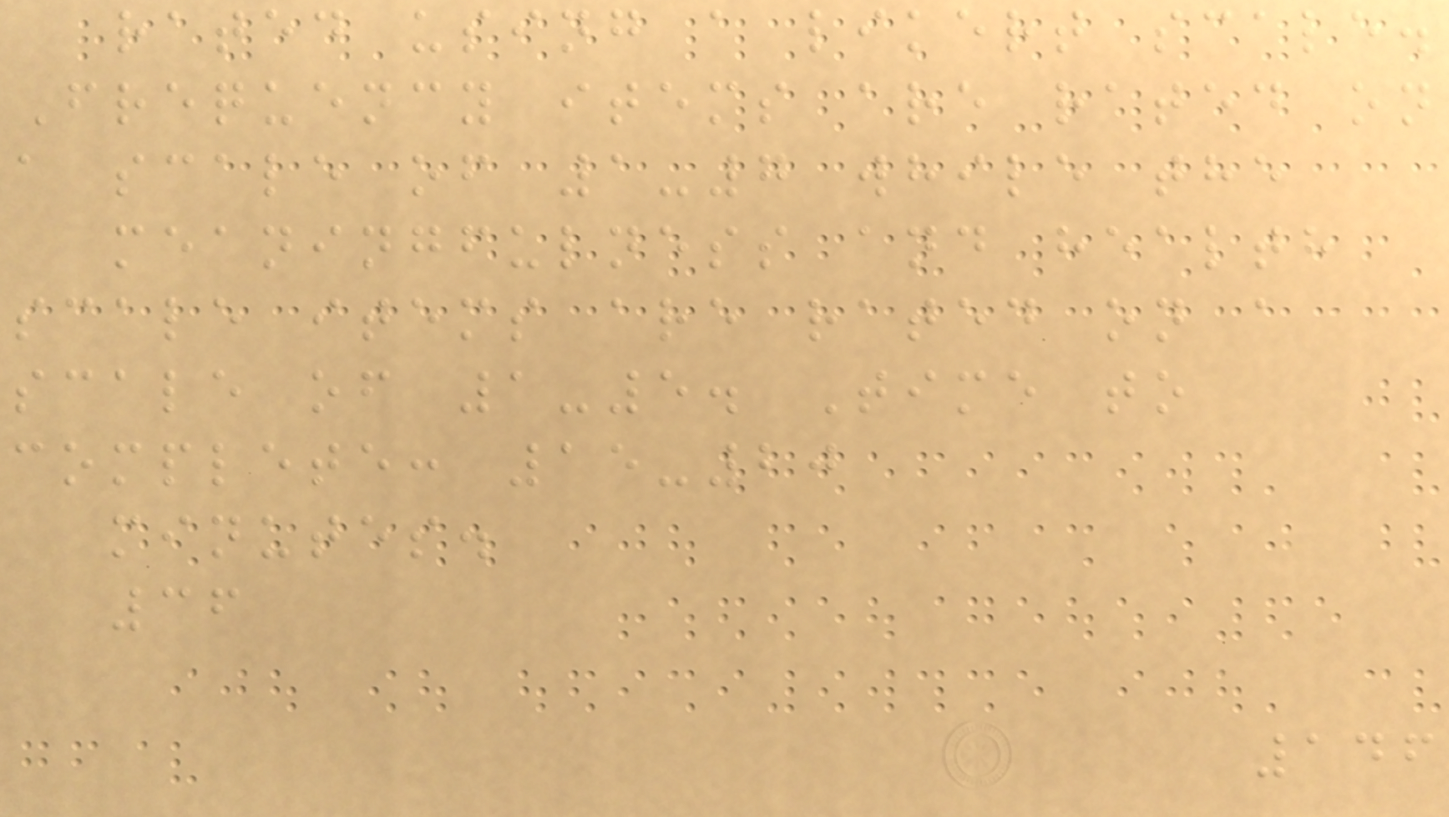rated using a likert scale.
Frequency items are rated on
a scale of 1-7 while the
meaningfulness and health
scale items are rated on a
scale of 1-5. Time to
complete: 15-20
minutes.
36
146
